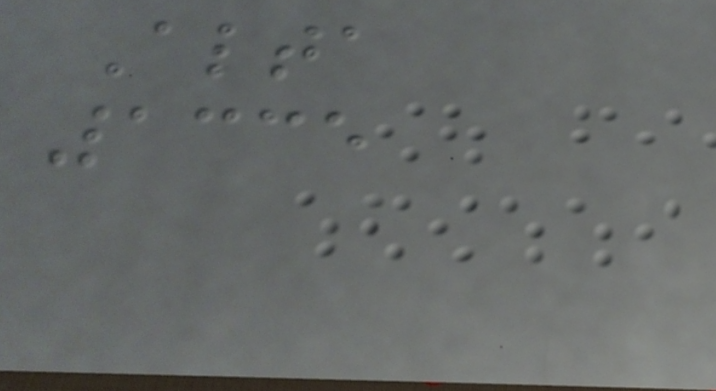Alta
1335
